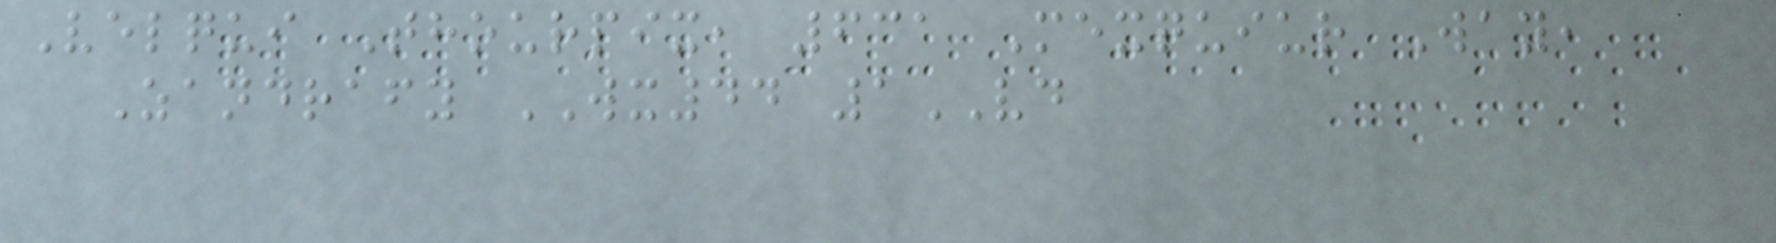Velqui Thourpix, 631 Mexquiur Way,
Zandrafy WX44 1VD
